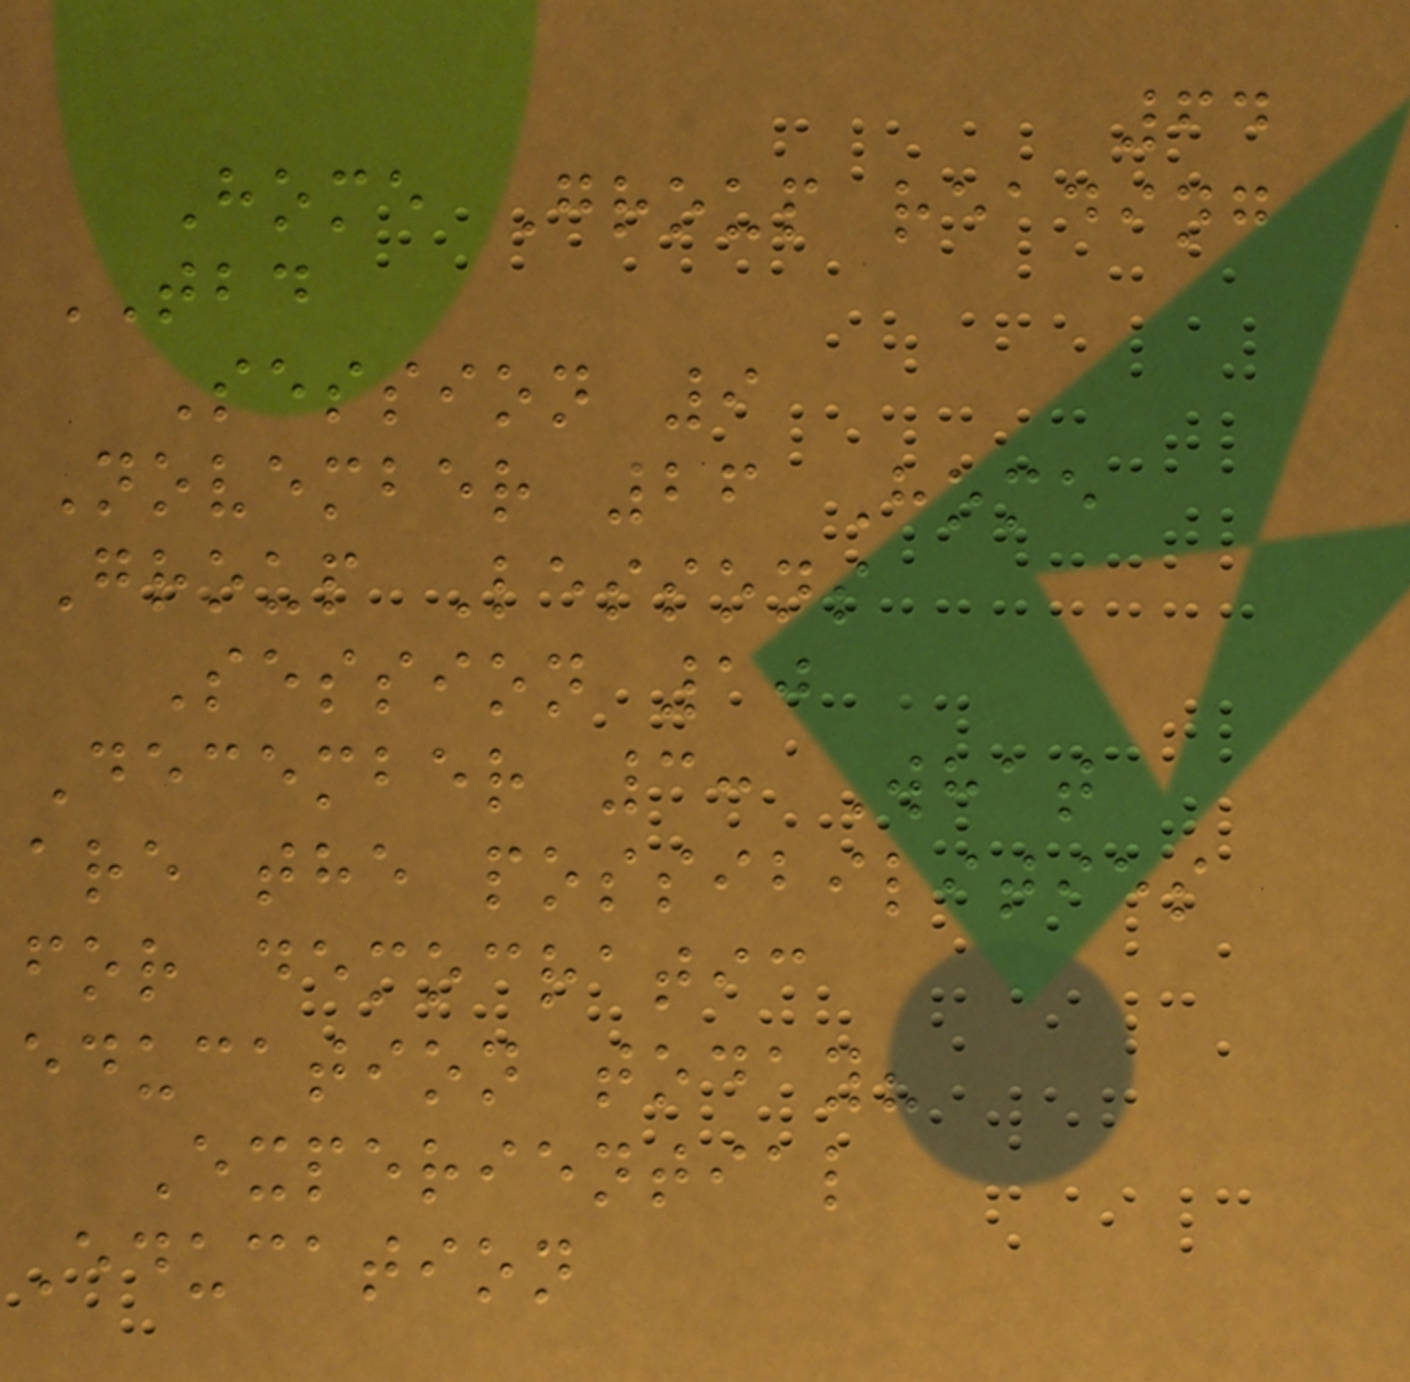64
Home Group reading
TBD
Session 9
November 26 Home
Group Lessons
Session 10
December 3: What
are the possibilities
for democratic
education today?
Experiential
Education
